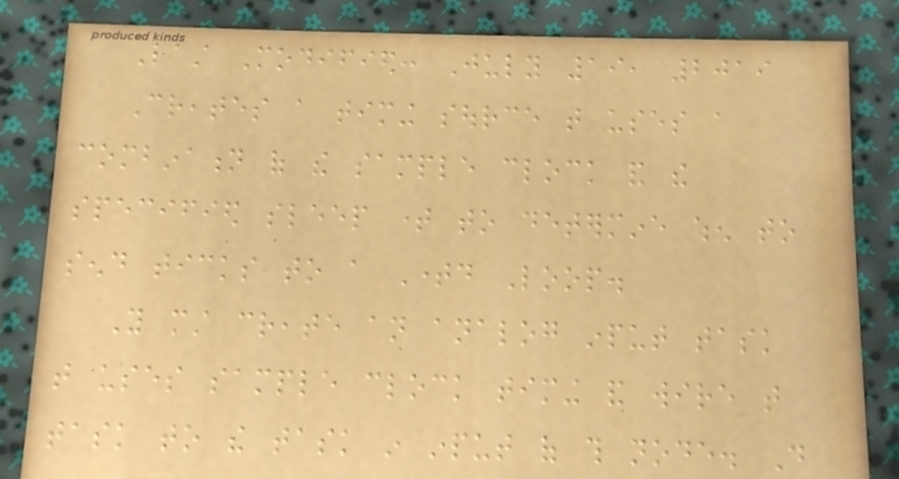Last Modified: July 19, 2019
Creates a timing source that uses a
combination of the sample clock and the
specified sleep time to determine when to
send ticks to a Timed Loop.
You must create an analog input task
that uses sample clock timing and wire that
task to the task in input of this node. Do
